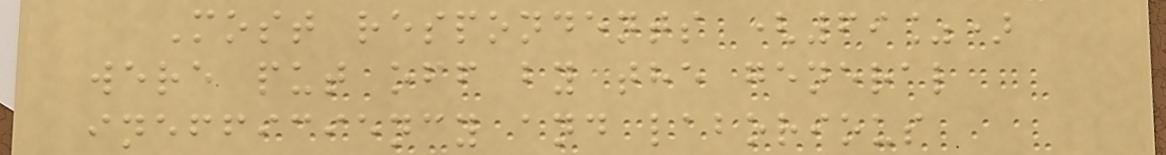Most respondents (69%)
were put off by the general
inefficiency and laborious
